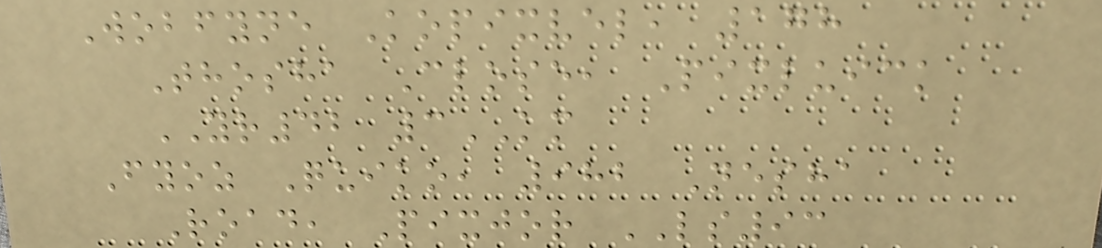Wobfyne Kopixvel, 178
Thosha Close, Pixluick
YR42 3KM
Fyoz Quiko, 982 Nesha
Road, Pixjor LS93
